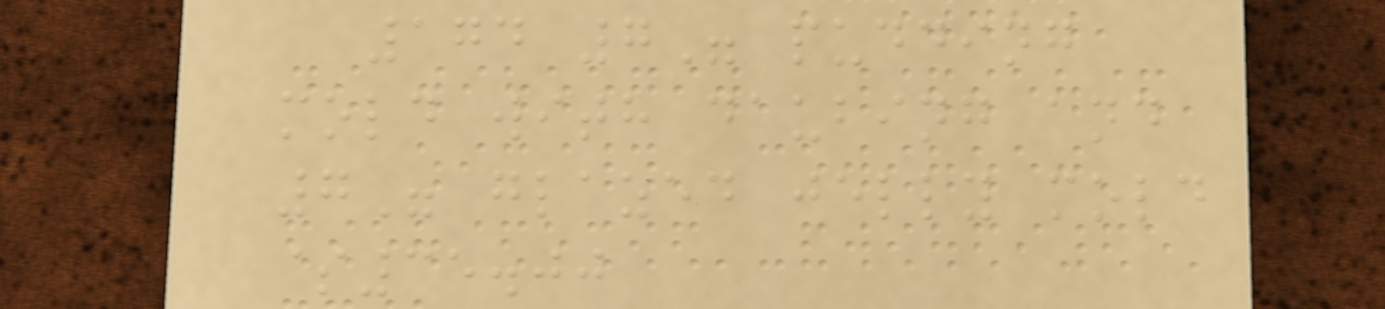174 7" pudding
mold with daubing and
7" glazed jelly mold
$35.00
